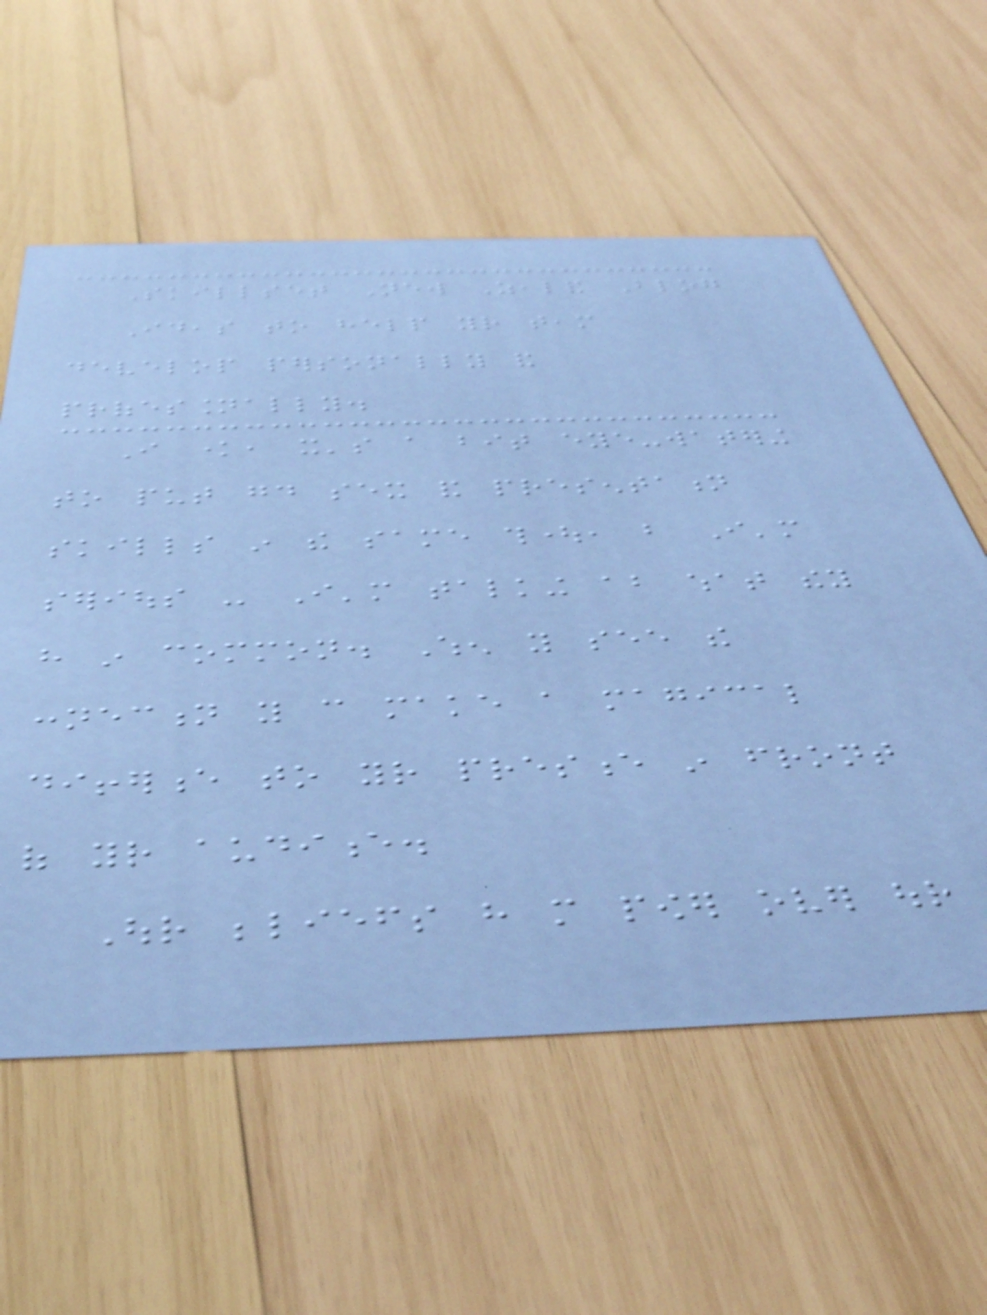Skillset New Zealand Blog
Ideas to help your team
develop personally and
professionally.
I know, it's a bit eye-watering
to put good sex and presentation
skills in the same thought, but I'm
serious - I'm talking about what they
have in common. When you see the
connection you can make a magical
difference to your presence in front
of your audience.
Our beliefs have more power over our
